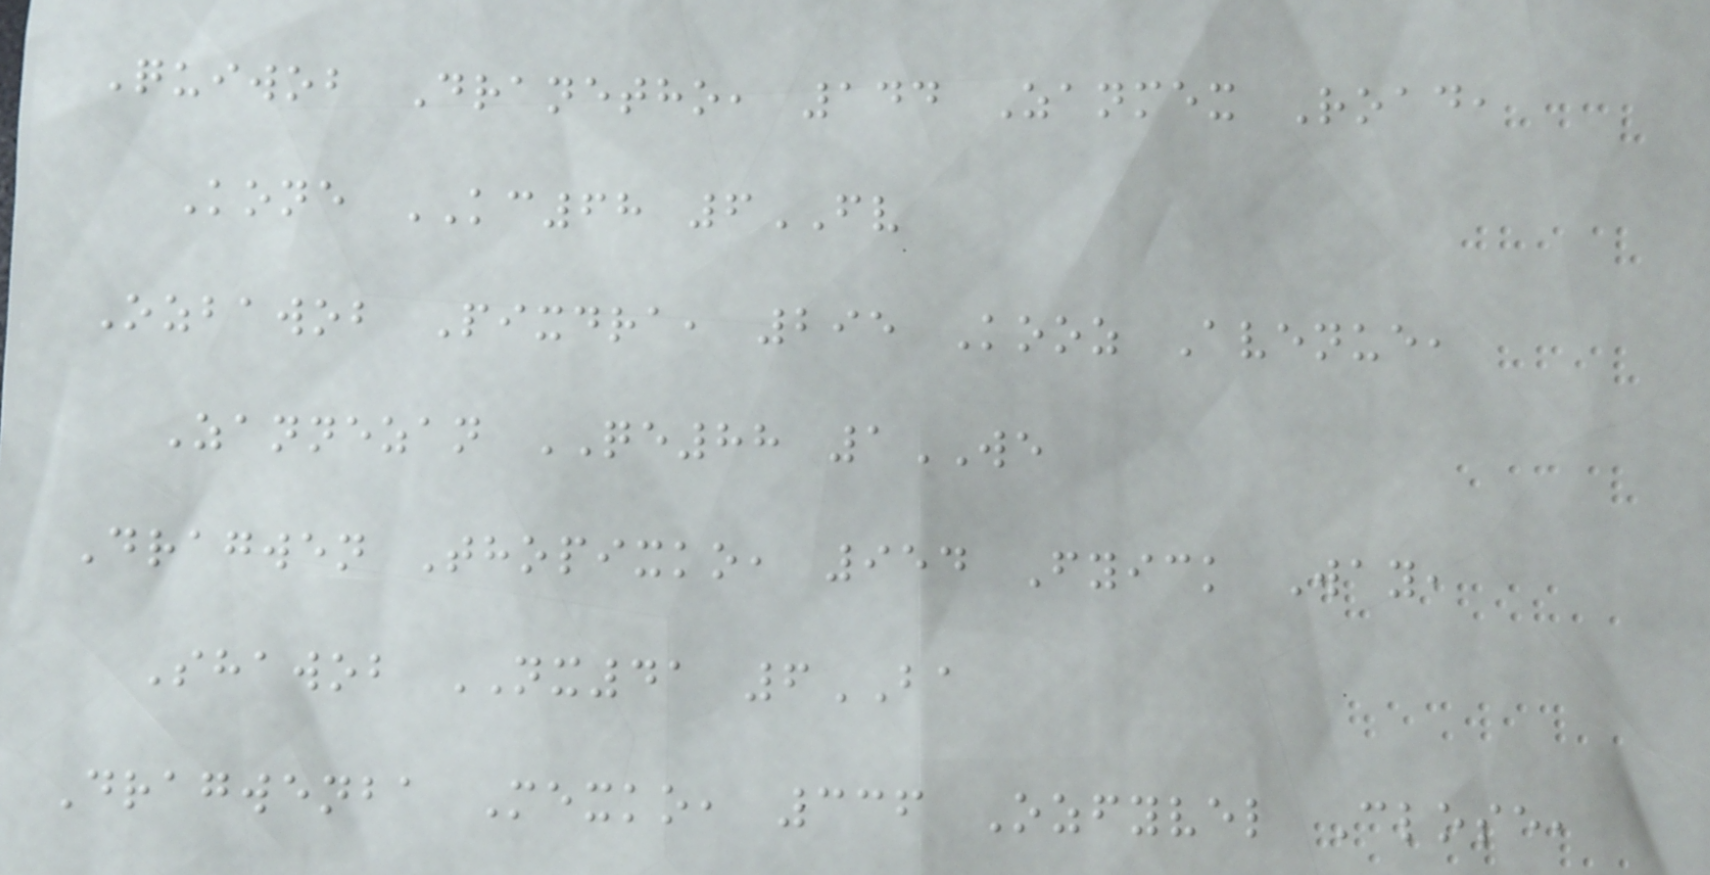Quiwob Dranetho, 144 Zanmex Road,
Kone KC68 6FV
Ozbawob Pixdra, 295 Kooz Avenue,
Zannezan QE88 1WE
Dragwen Thopixko, 954 Fyick Way,
Shawob NX41 6BA
Dragwenba Mexko, 336 Ozfyvel Close,
